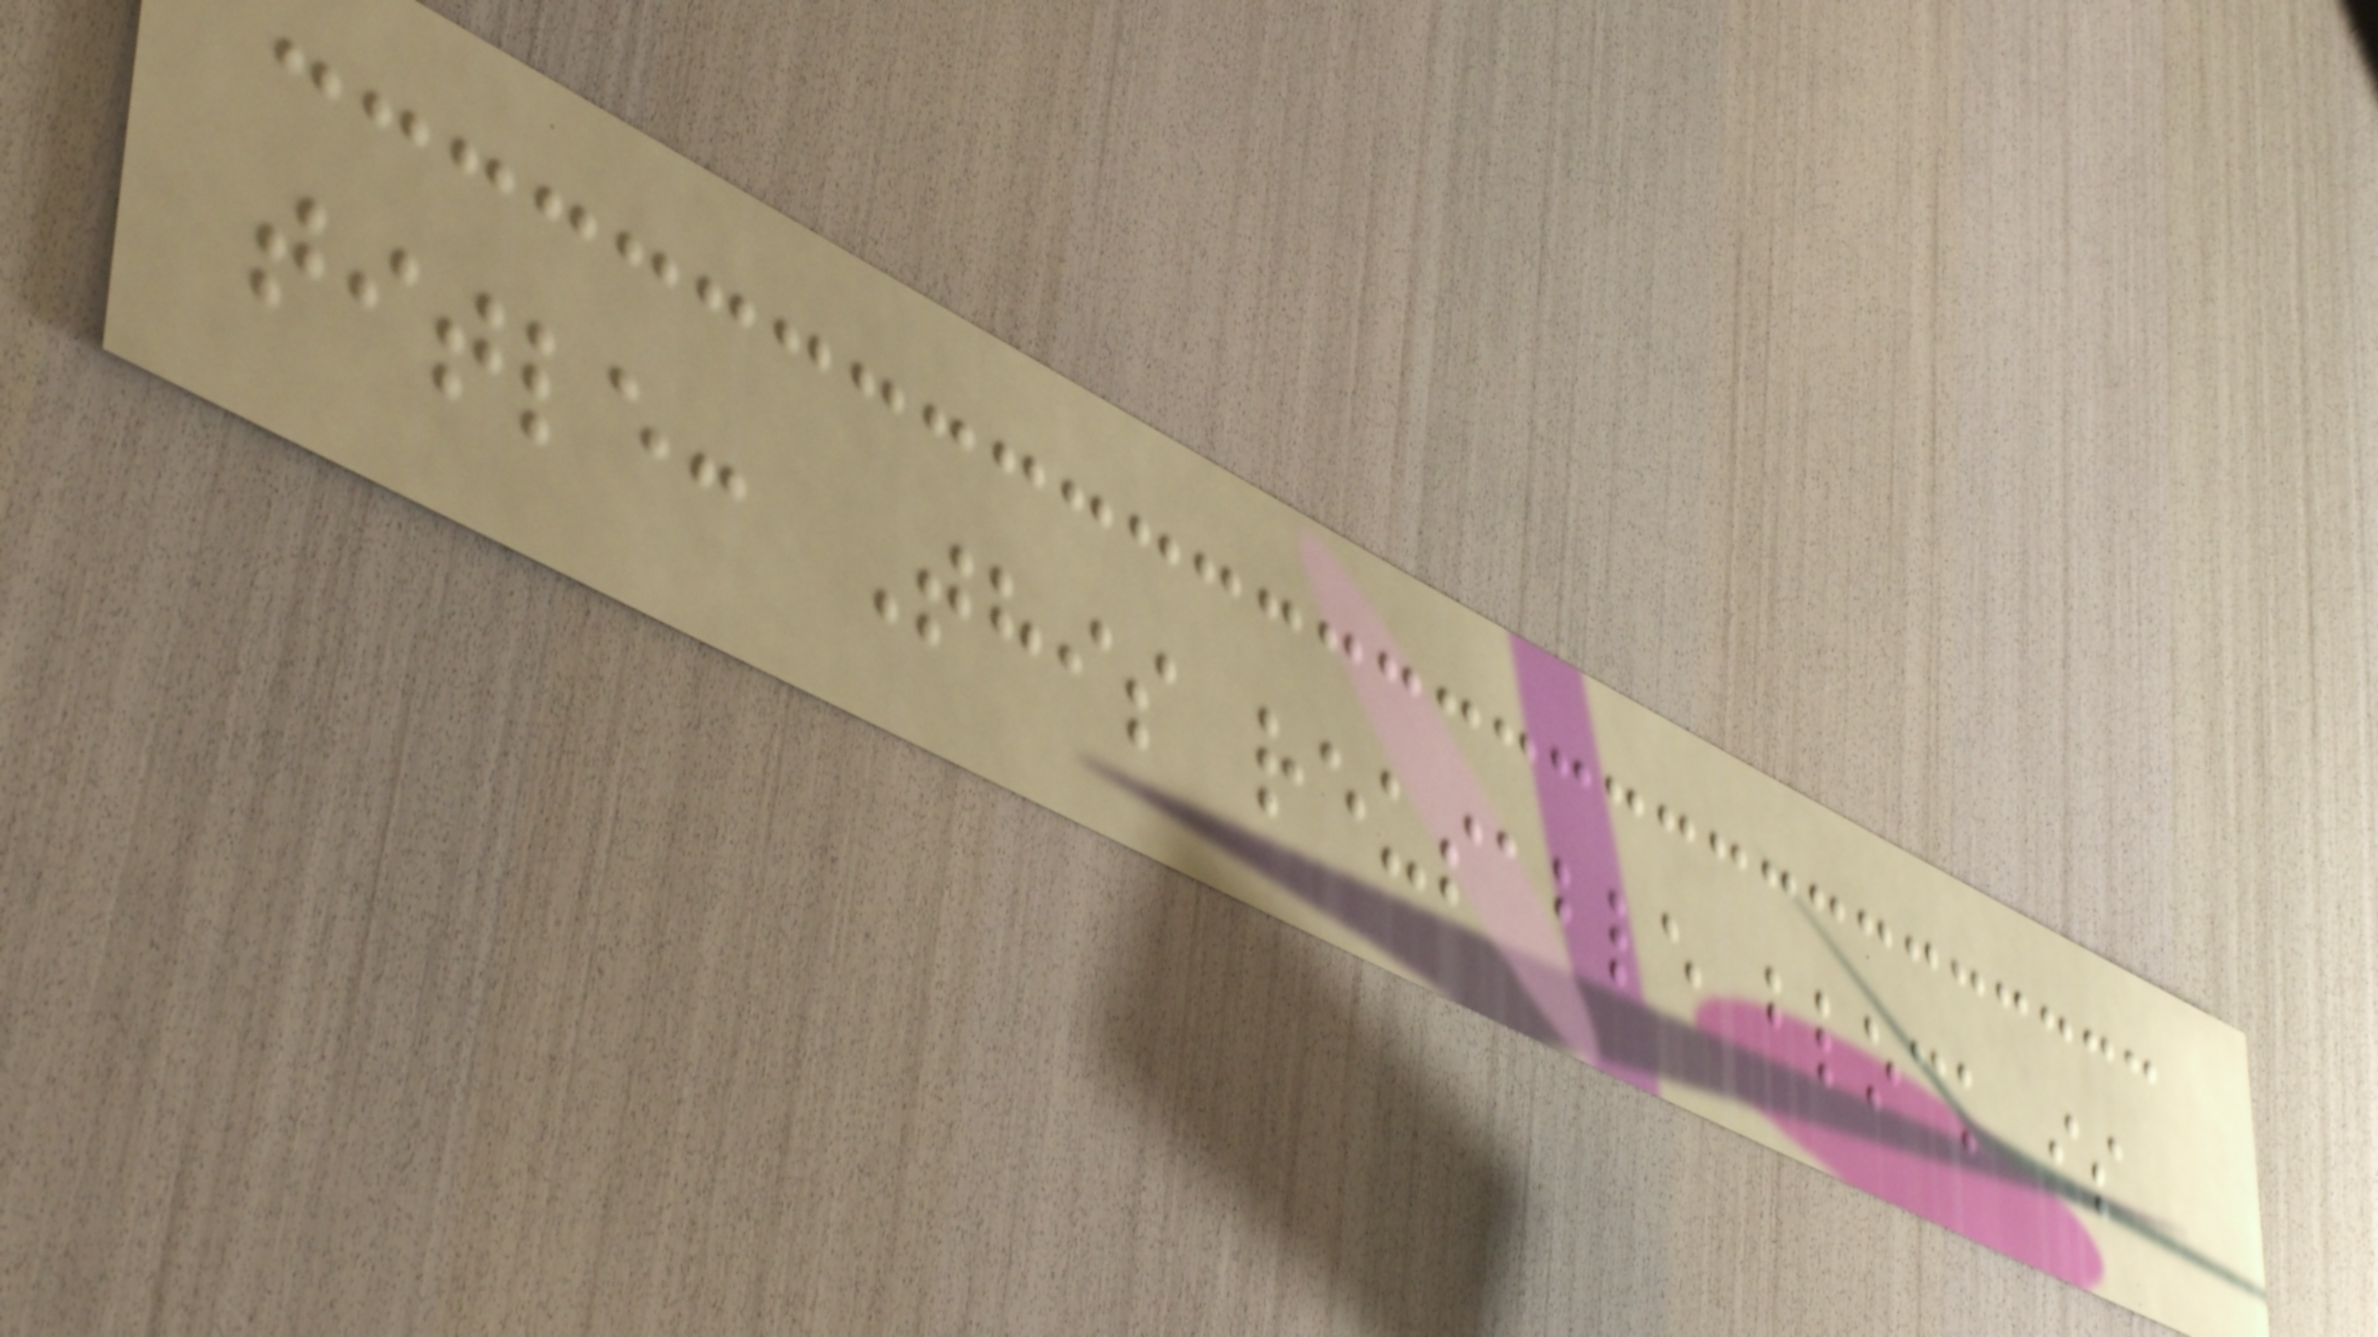title: This reusable block is
